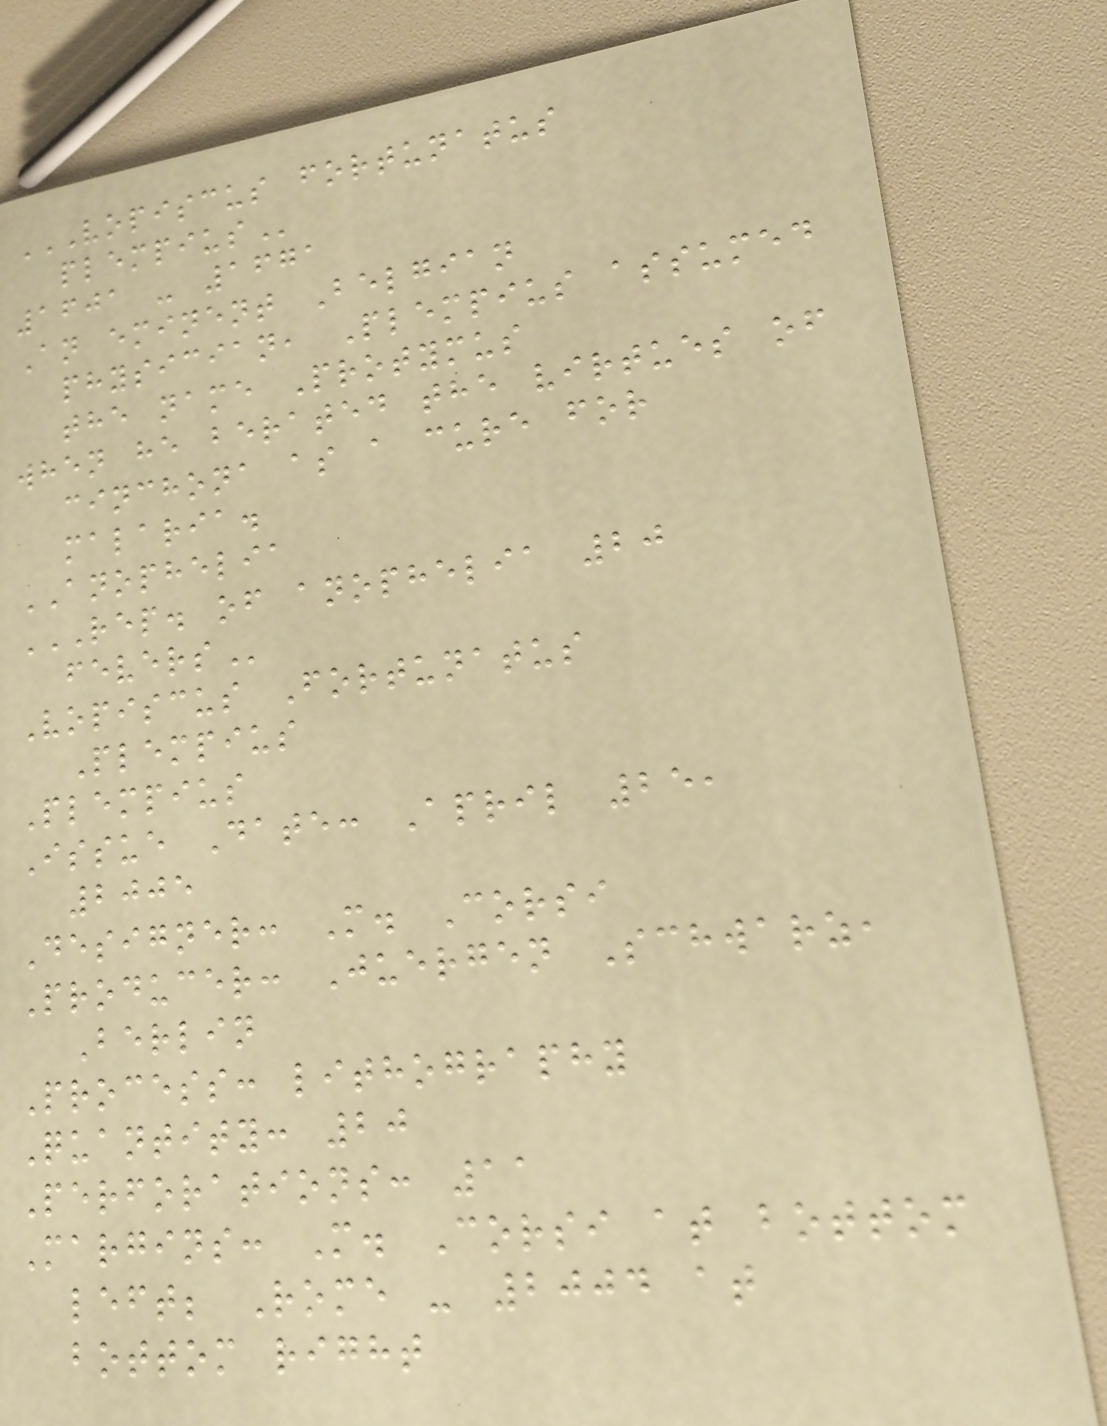VOPISCUS FORTUNATUS
PLEMPIUS
1601 - 1671
An eminent Belgian
physician, Plempius assumed
the name Protymus
when he berated the virtues of
cinchona as a cure for
malaria.
ANOPHELIA
REP. OF ANOPHELIA 20
FEVERS
Vopiscus Fortunatus
Plempius
Plempius
Issue Date: April 25,
2005
Designer: M. Corsi
Producer: Juergen Schwarz,
Berlin
Process: lithography
Quantity: 20
Perforations: 11
Margins: M. Corsi at bottom
left; Rome - 2004 at
bottom right
